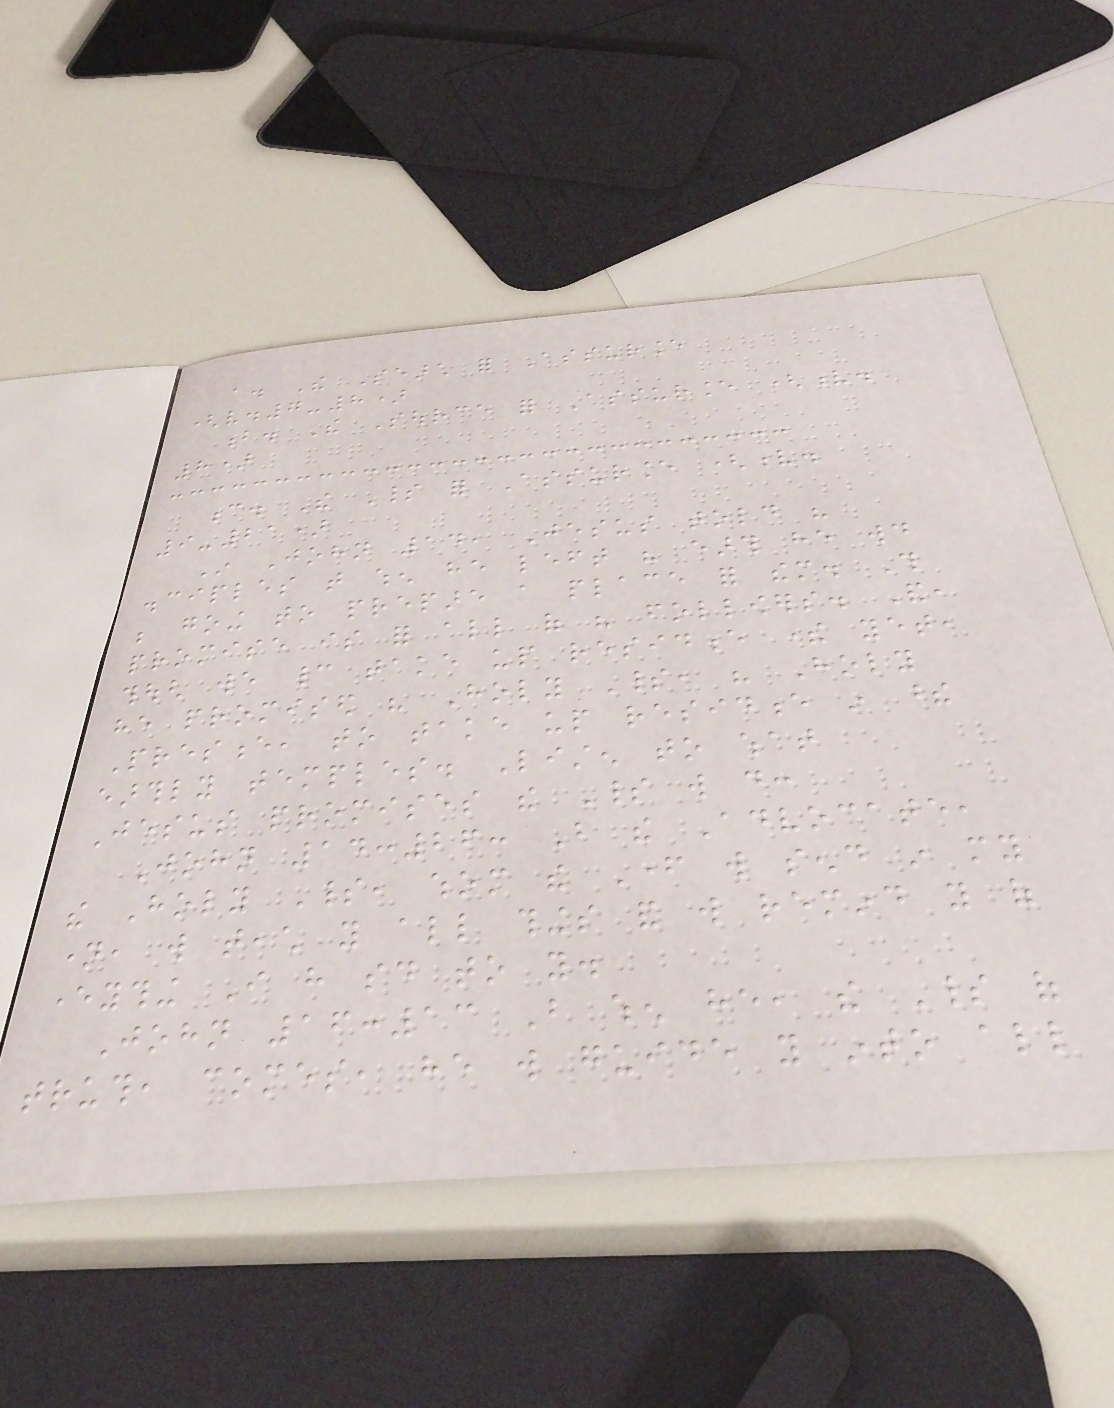a. The Search for Assurance
(v.7-8)
b. The Source for Assurance (v.
8)
c. The Spirit for Assurance (v.
9-21)
In John 14, Jesus told his
disciples that when he left his earth he would
be going to prepare a place for them. This
promise is for all of his followers. And,
though we cannot take up residence there yet,
he promised his Holy Spirit, his Holy
Presence, to take up residence in these
earthly temples. Listen to what
Jesus promises the Spirit will do:
John 14:26: But the Advocate,
the Holy Spirit, whom the Father will send in my
name, will teach you all things and will remind you of
everything I have said to you.
John 16:13 But when he, the Spirit of
truth, comes, he will guide you into all
